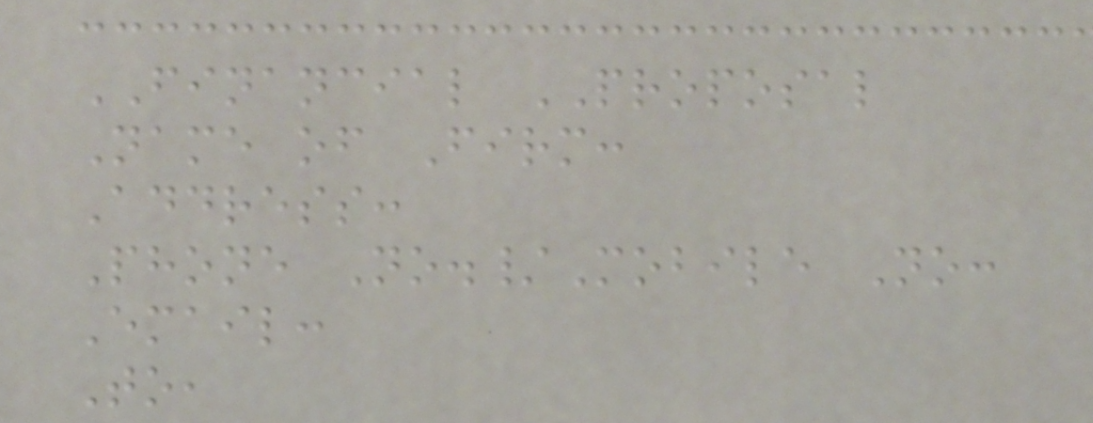FINANCIAL PROPOSAL
Name of Firm:
Address:
Phone No./Mobile No:
Email:
To,
